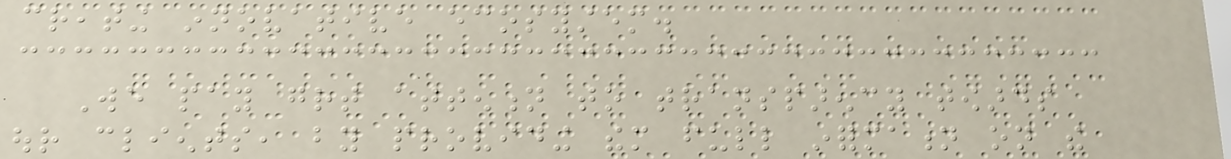creating innovative ecosystem.
We pay great attention to transparency towards
our clients, by providing them full information on the
